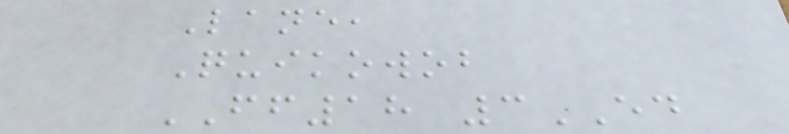Lane,
Quikowob
FF18 3ED
